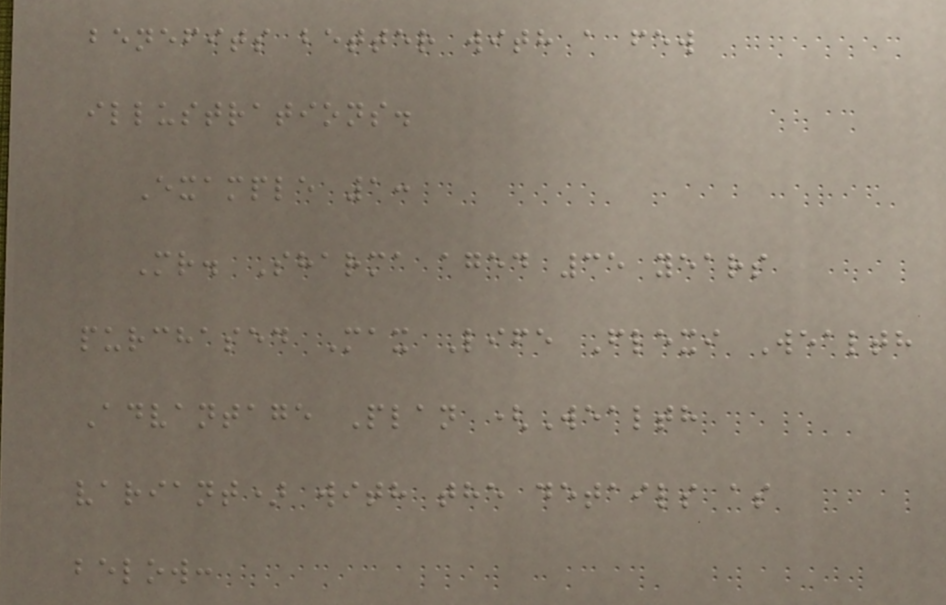benefits better with a few
illustrations.
Example 1:
Mr. Sharma aged 35 years
purchased Max Life Flexi Wealth
Advantage Plan (Wealth
variant) with the details as
below:
